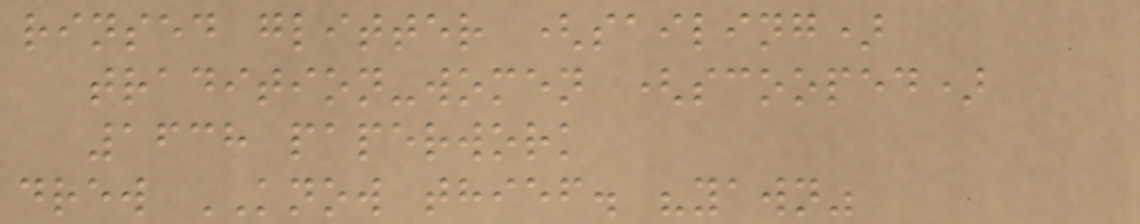rinsed glitter (sailing)
tradition-women (scooped)
1638 paperwork
drew KNOW thief. "yawn"
